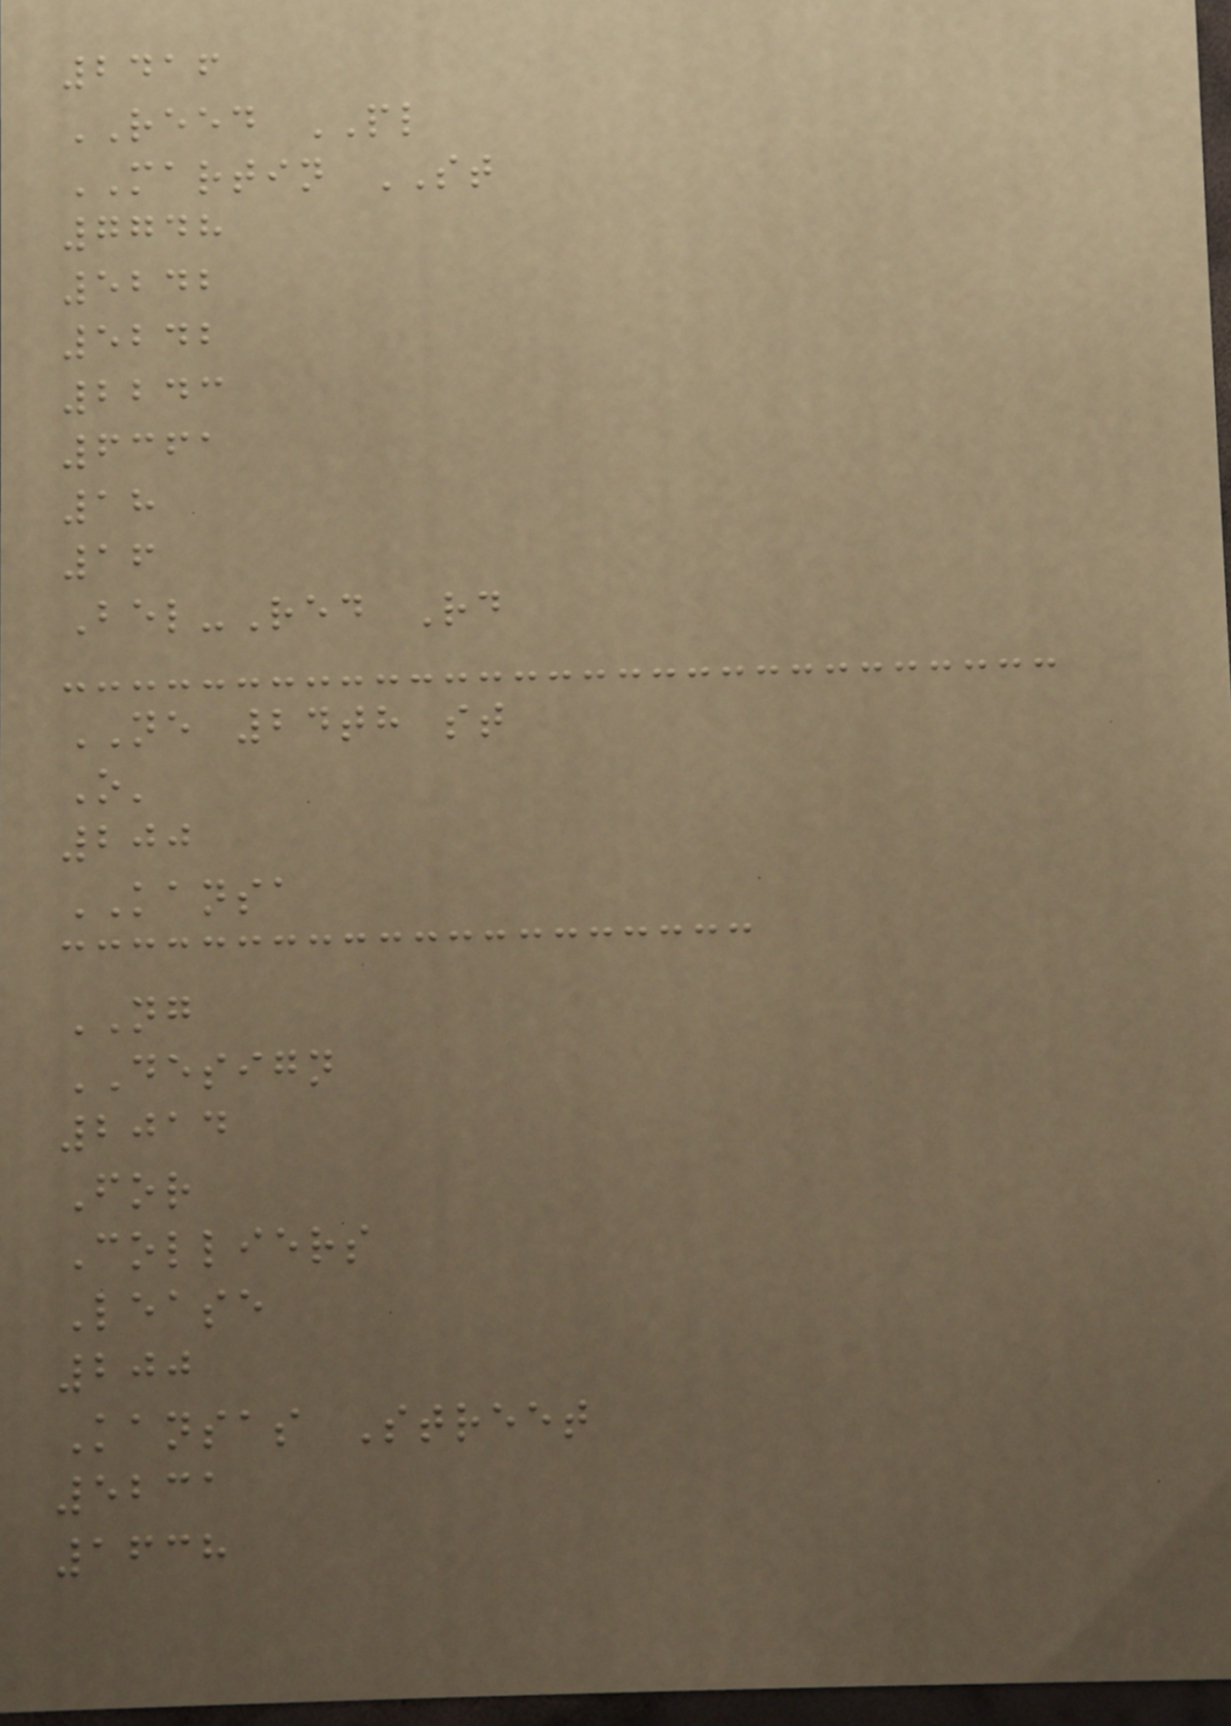2416
REED PL
MARTIN ST
7748
5242
5242
2243
6361
18
16
Bel-Red Rd
NE 24th st
O'
200
KANSA
NG
DESIGN
2014
For
Colliers
Lease
200
Kansas Street
5231
1638
